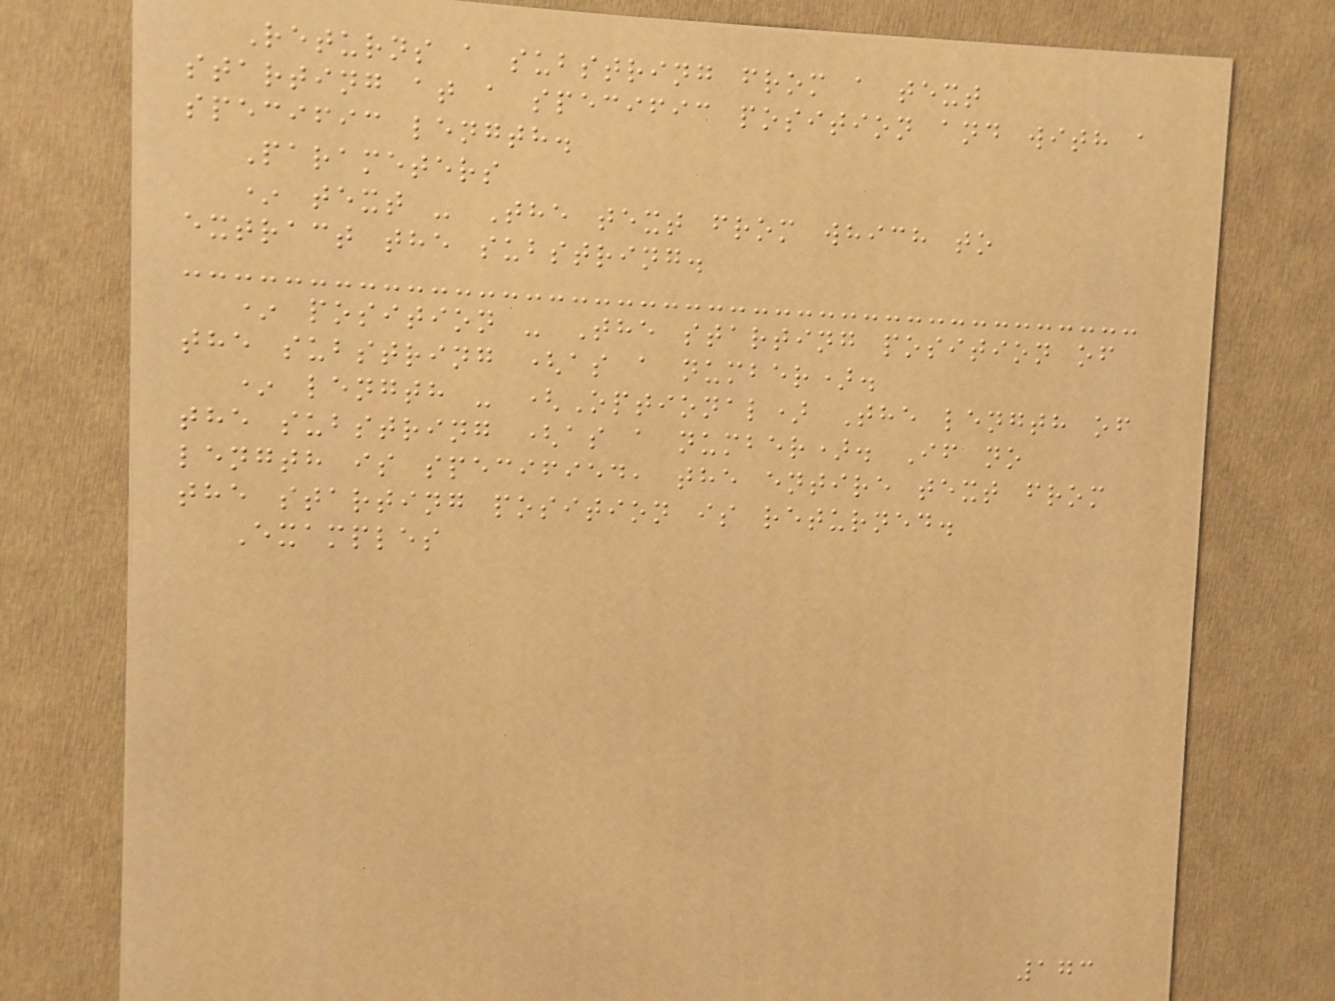Returns a substring from a text
starting at a specific position and with a
specific length.
Parameters
* text - The text from which to
extract the substring.
* position - The starting position of
the substring (as a number).
* length - (Optional) The length of
the substring (as a number). If no
length is specified, the entire text from
the starting position is returned.
Examples
173
